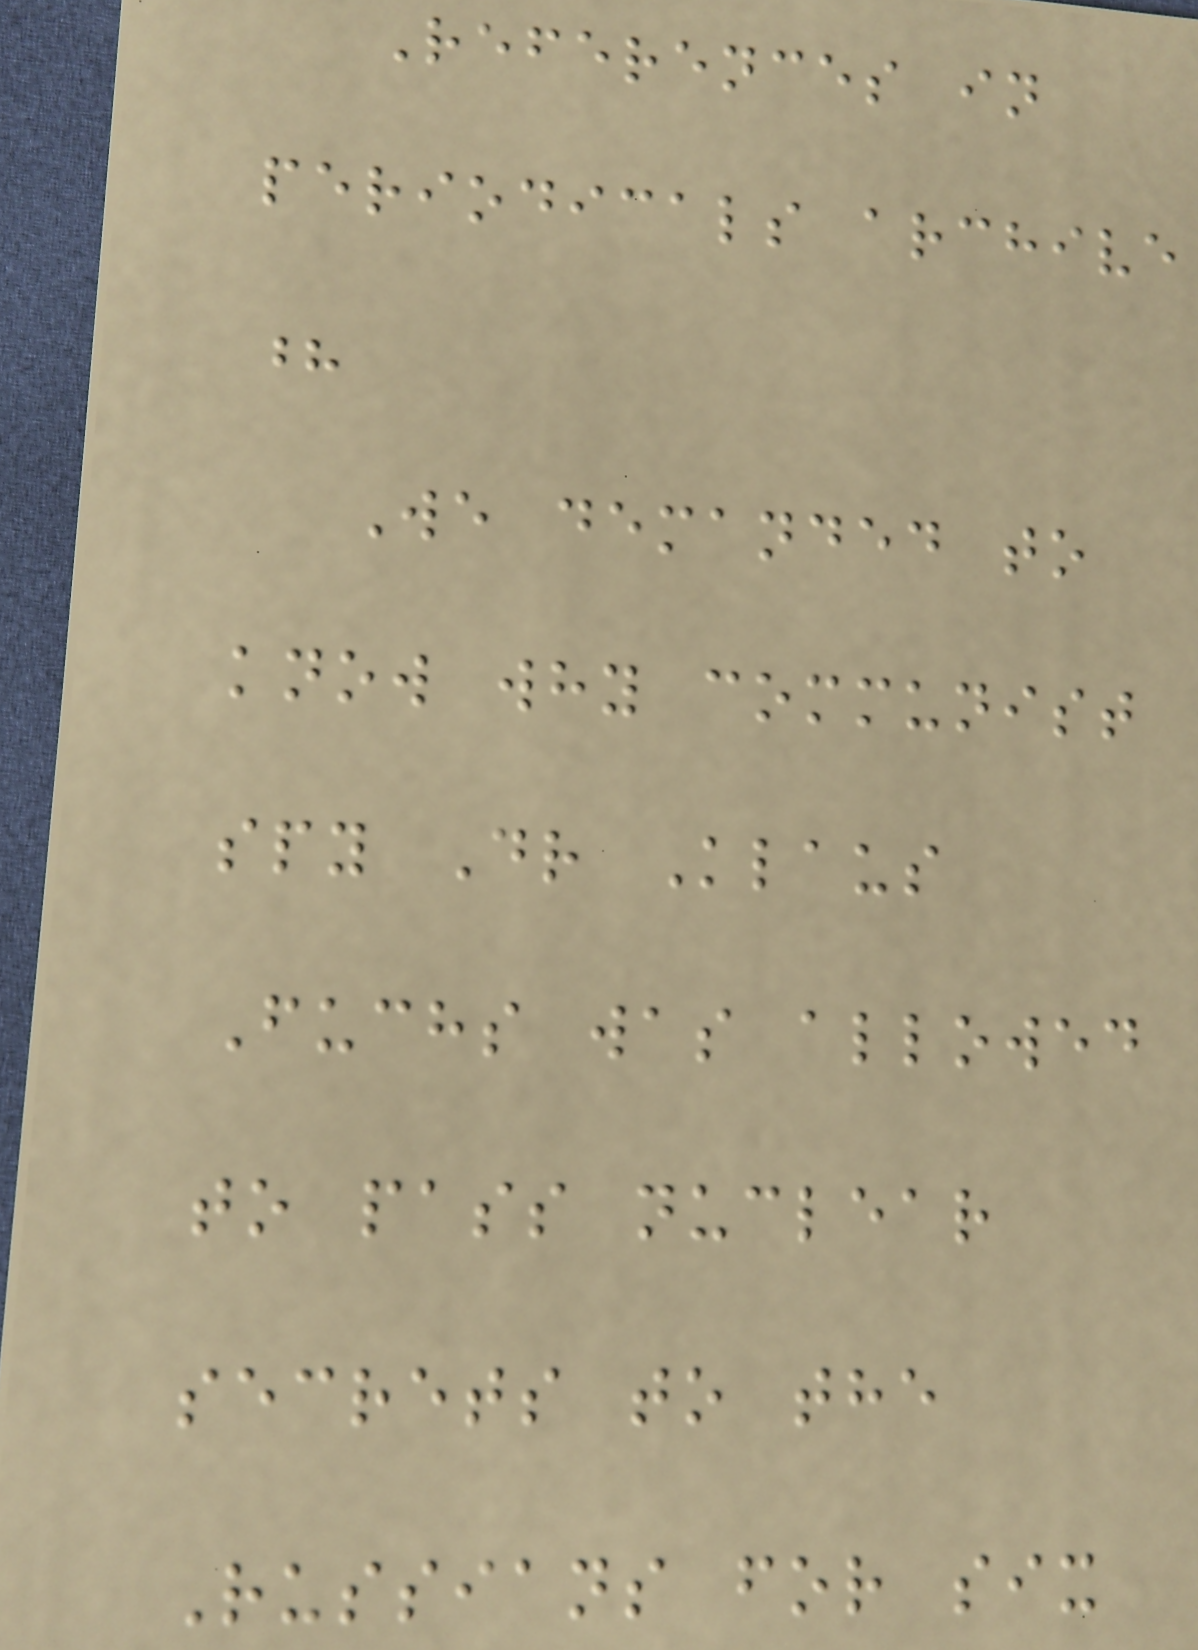References in
periodicals archive
?
We demanded to
know why communist
spy Dr Klaus
Fuchs was allowed
to pass nuclear
secrets to the
Russians for six
